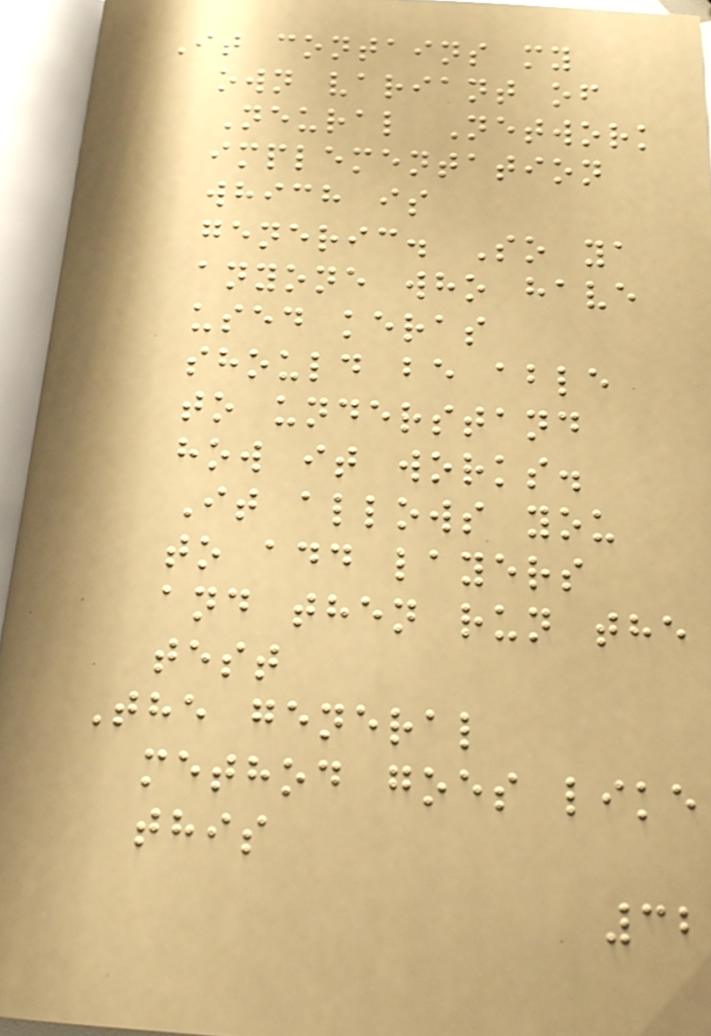It contains my
own variant of
Neural Network
implementation
which is
generic. So ya
anyone who have
used keras
should be able
to understand
how it works.
It allows you
to add layers
and then run the
test
The general
method goes like
this
32
